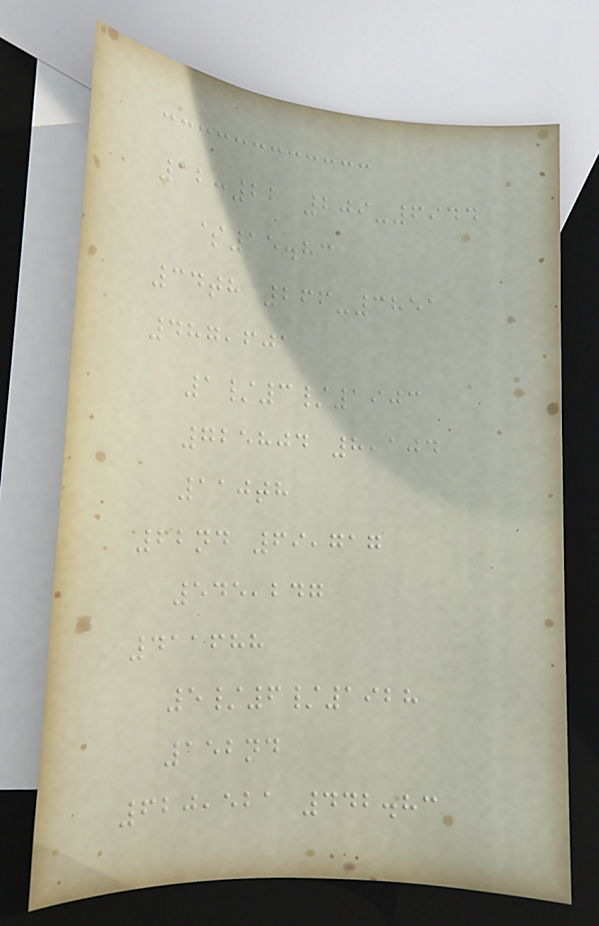12:22 209-6944
$15.83
34th 266-3851
487,601
1/3/1903
725804 8,104
110th
62nd 69,717
545,247
411688
5/6/1928
152nd
620,521 442.83
